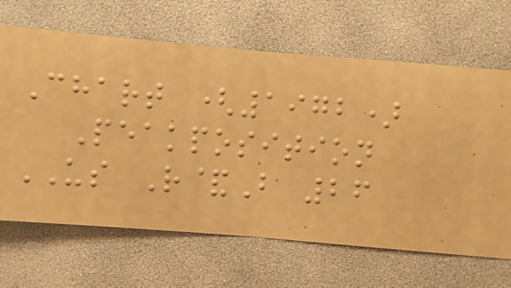Chart (1972)
Peakposition
US R&B 26
